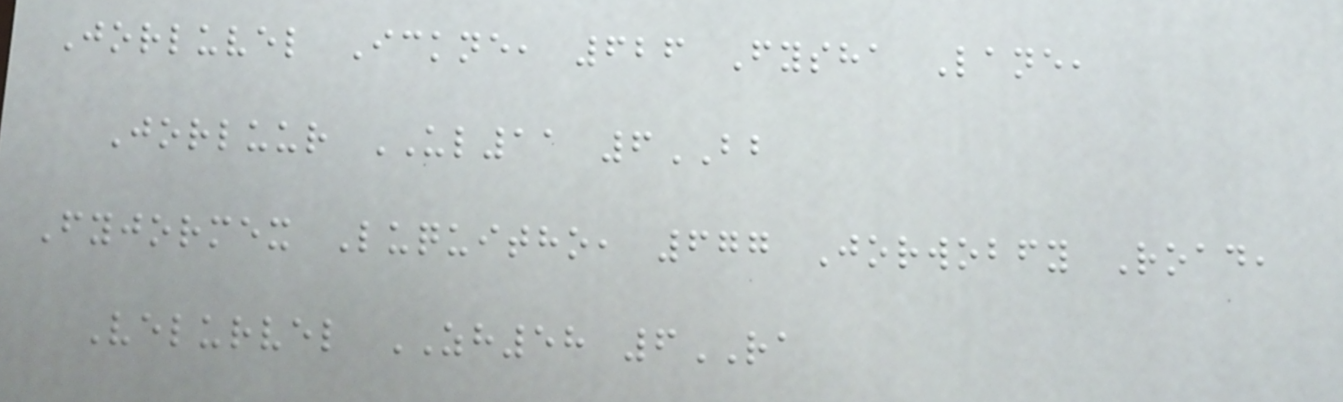Jorluvel Ickne, 626 Fysha Lane,
Jorluur UL11 6BB
Fyjormex Luquitho, 677 Jorwobfy Road,
Velurvel ZH58 6RA
